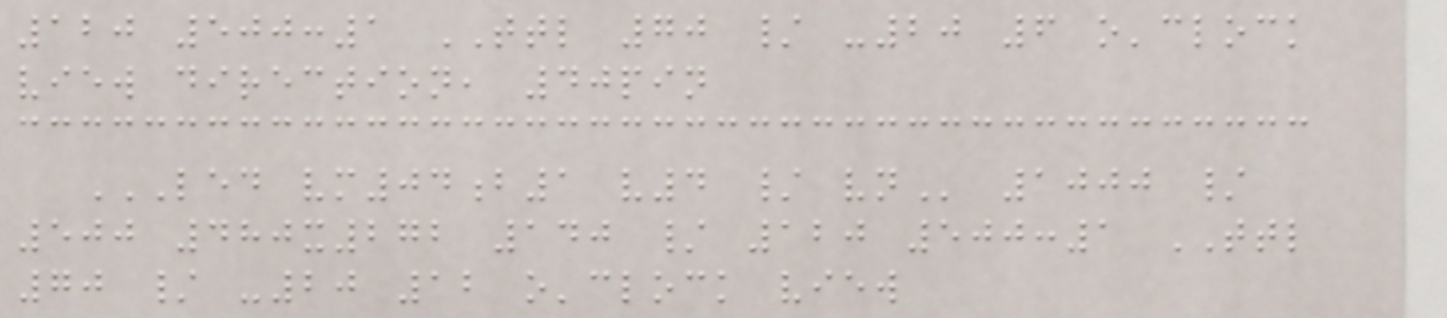120 500:1 TTL 70 / -20 6 o'clock
view direction, 40pin
LED VM04B1 V4 / VN 1000 /
500 480x272 140 / 120 500:1 TTL
70 / -20 12 o'clock view
